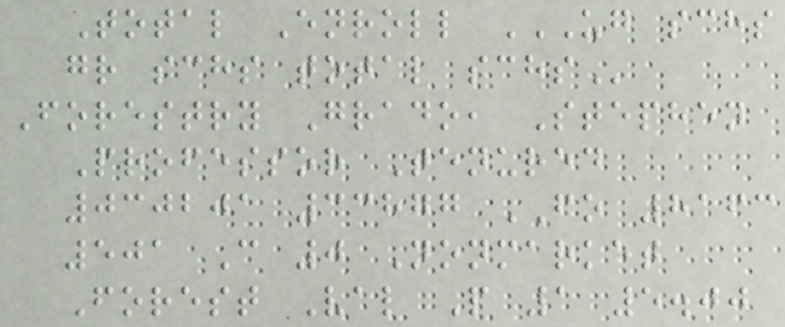Total Enroll UG SCHS
GR SCHS TOTAL SCHS
Forestry Grado, Stephen
Professor Tenured
030201 33877 FO 8163
501 C 0 Nonmarket
Forest Val P 1 5.00
